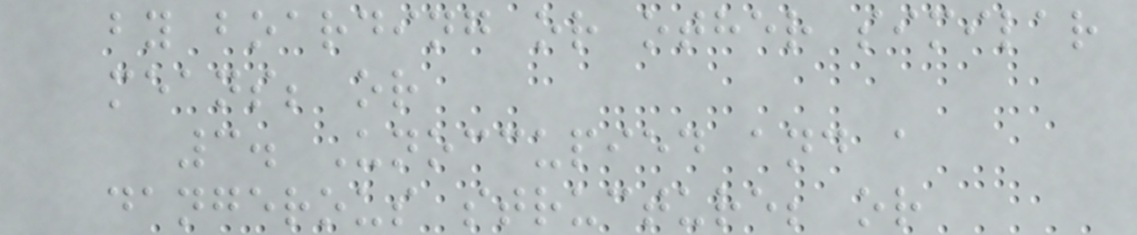by boarding or other similar
means; or
3. Unoccupied and a
dangerous structure; or
